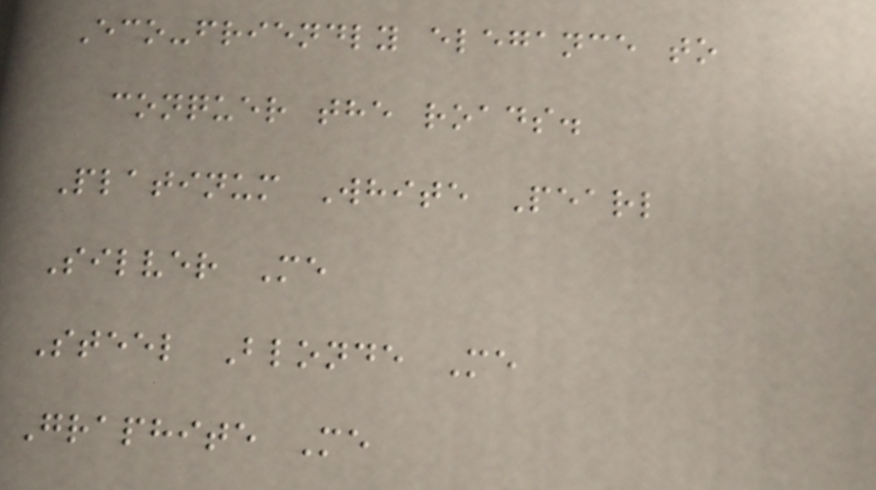Eco-friendly elegance to
conquer the roads.
Platinum White Pearl
Silver Me
Steel Blonde Me
Graphite Me
